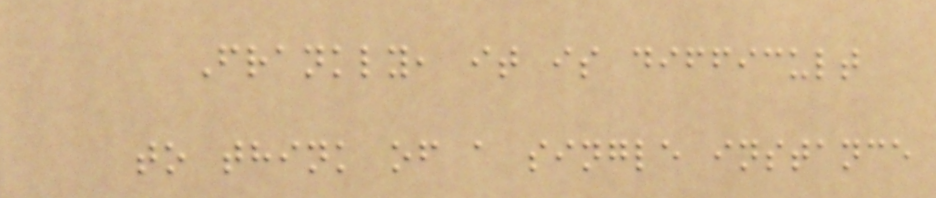Frankly, it is difficult
to think of a single instance
